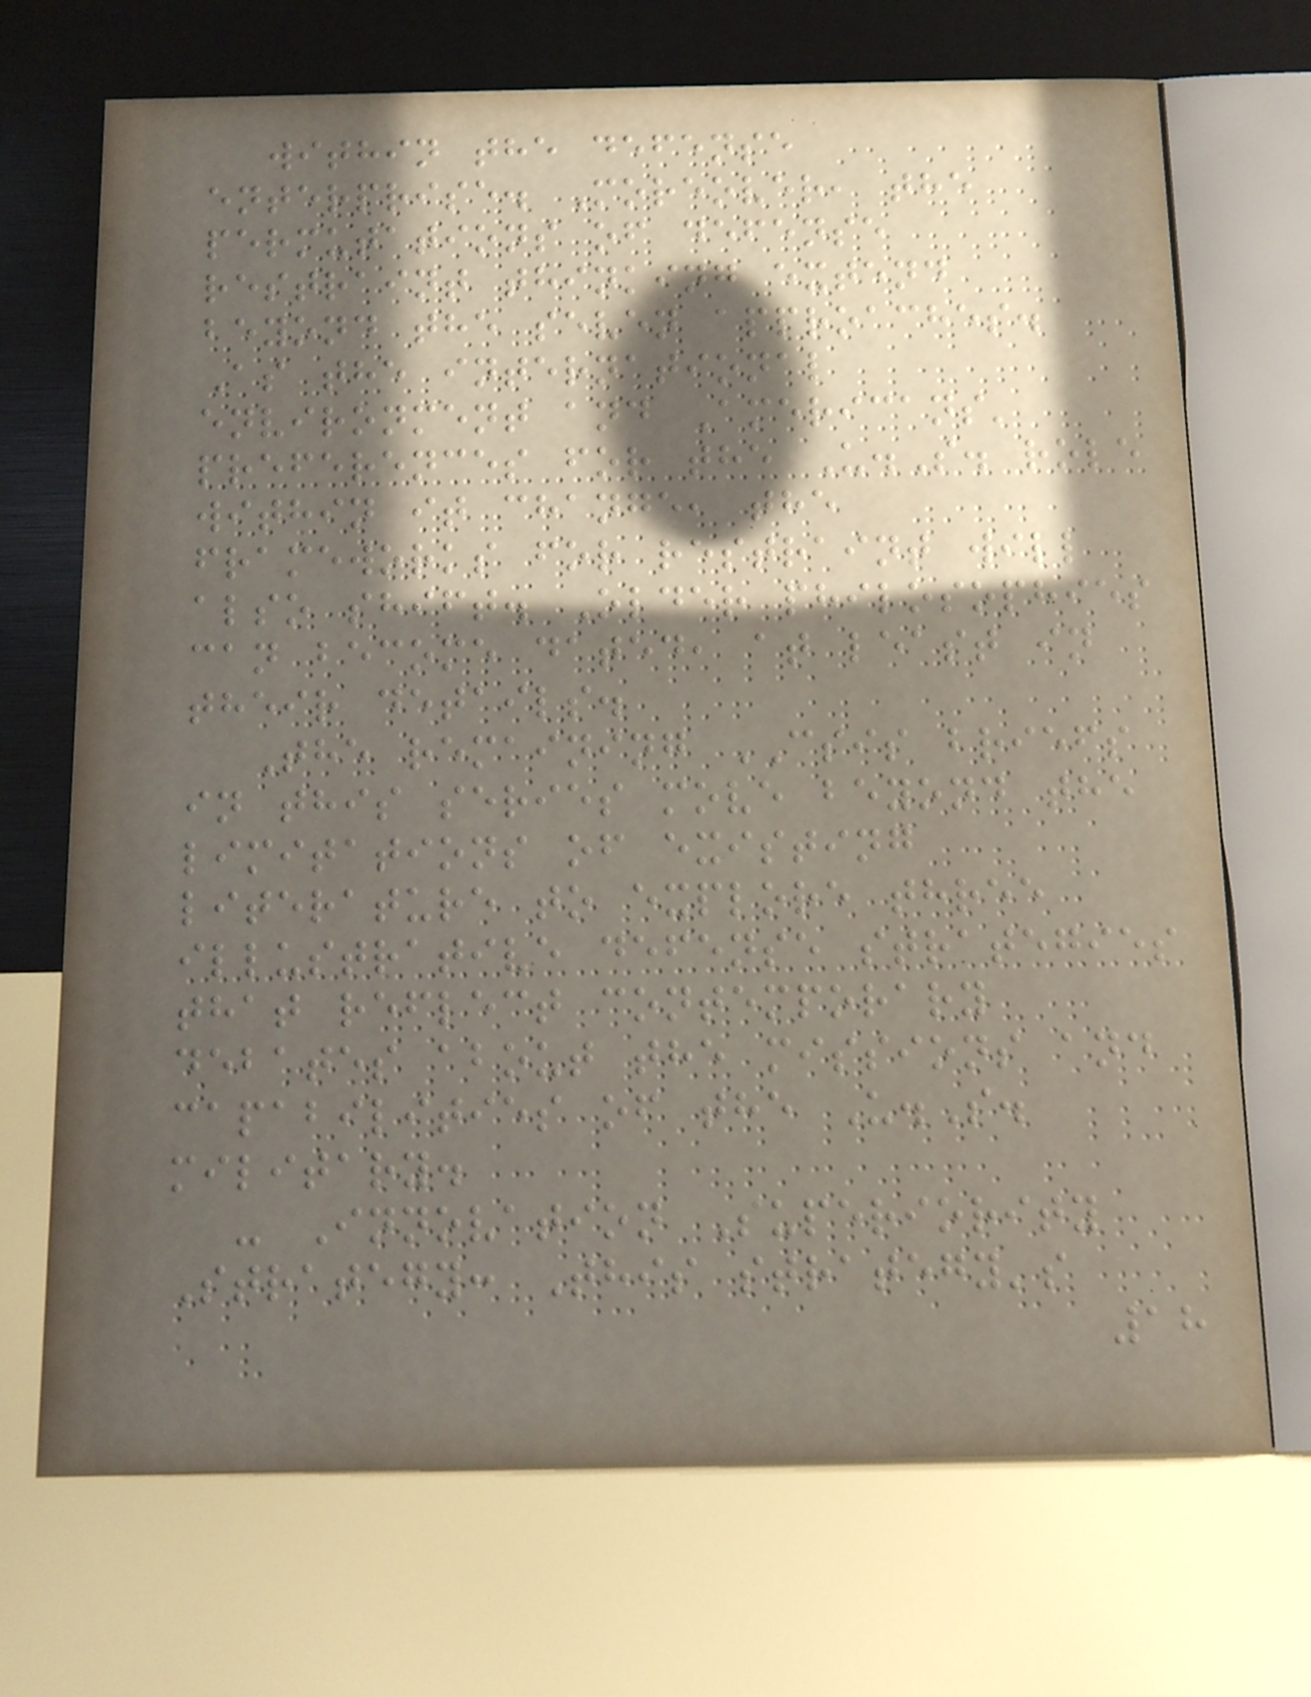within the defense
enterprise. Moreover, the
permutations of defense
restraint thinking extend
beyond the seven approaches.
As the international
environment and Americans'
preferences for the U.S. role
within it change, the
frameworks for restraint will
also shift. Older philosophies
can become dated, at least in
their details.
The remaining CSIS briefs
in this series move beyond the
limitations of existing
literature to explore three
illustrative defense strategies
that reflect contemporary
debates about the missions and
capabilities of the U.S.
military.
- Innovation Superiority
Strategy: This strategy's
18
